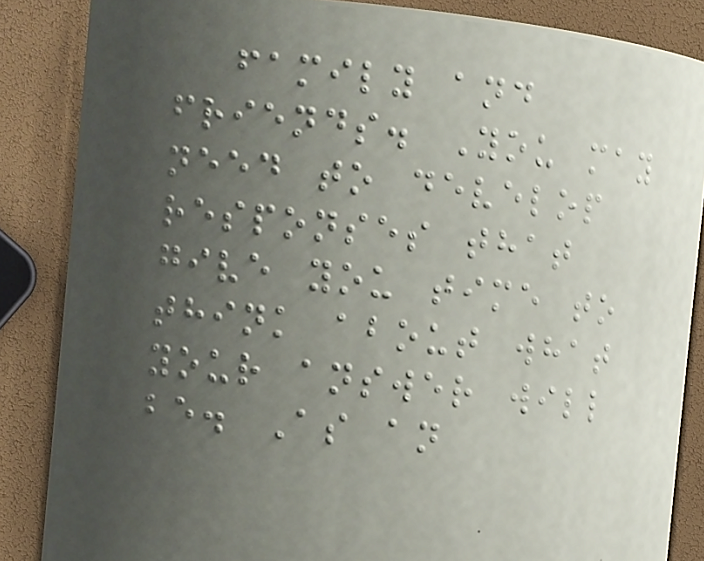family and
friends. You may
need to develop
responses that
give you time to
think about what
your answer will
be. As an
